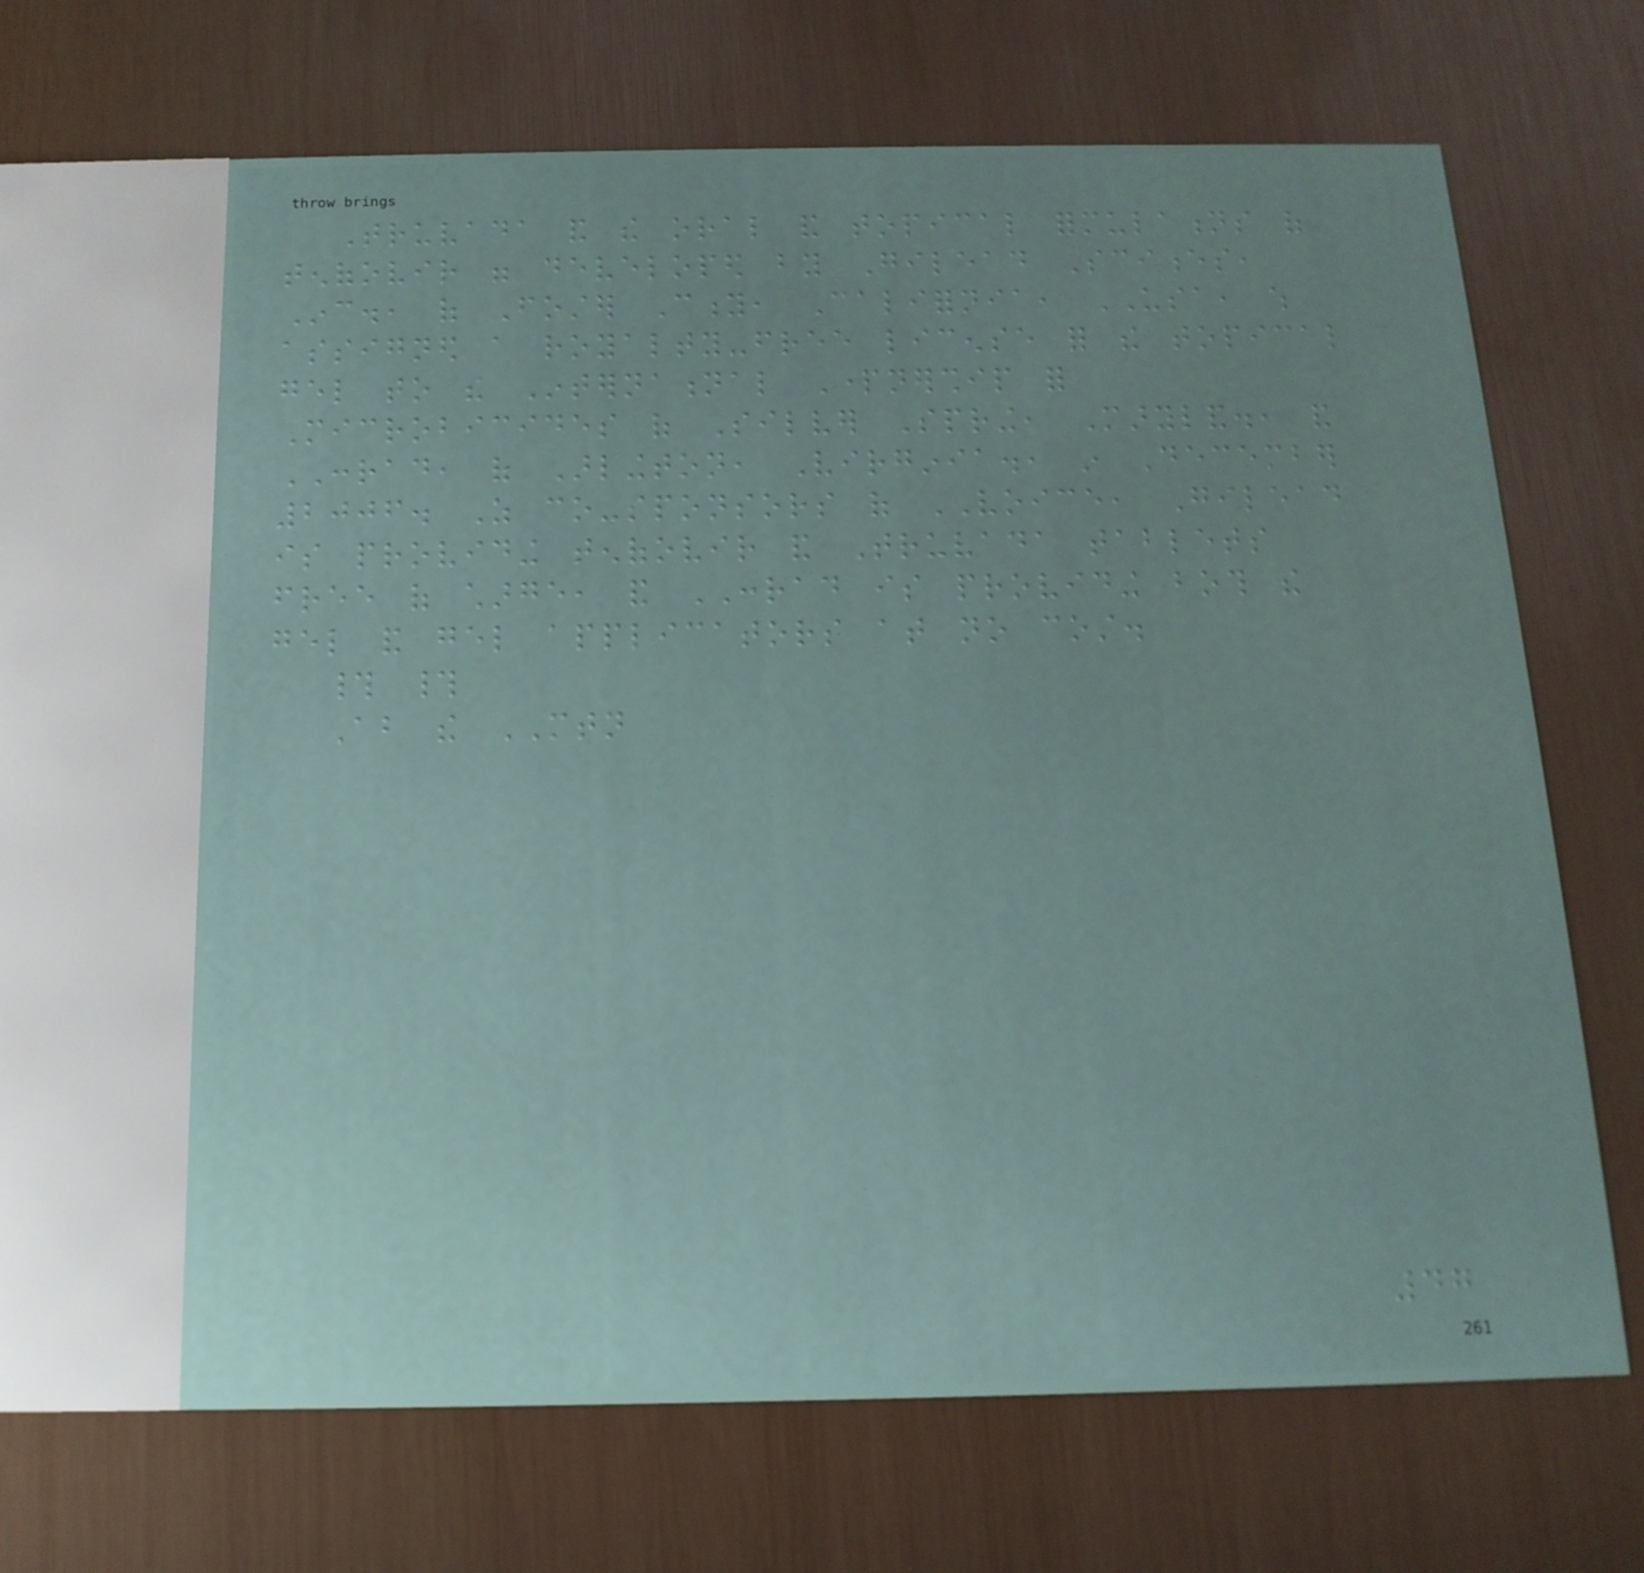Truvada and the oral and topical formulations of
tenofovir were developed by Gilead Sciences,
Inc., of Foster City, California, USA, which
assigned a royalty-free license for the topical
gel to the International Partnership for
Microbicides of Silver Spring, Maryland., and
CONRAD, of Arlington, Virginia., in December
2006. As co-sponsors of VOICE, Gilead
is providing tenofovir and Truvada tablets
free of charge, and CONRAD is providing both the
gel and gel applicators at no cost.
# #
About the MTN
47
